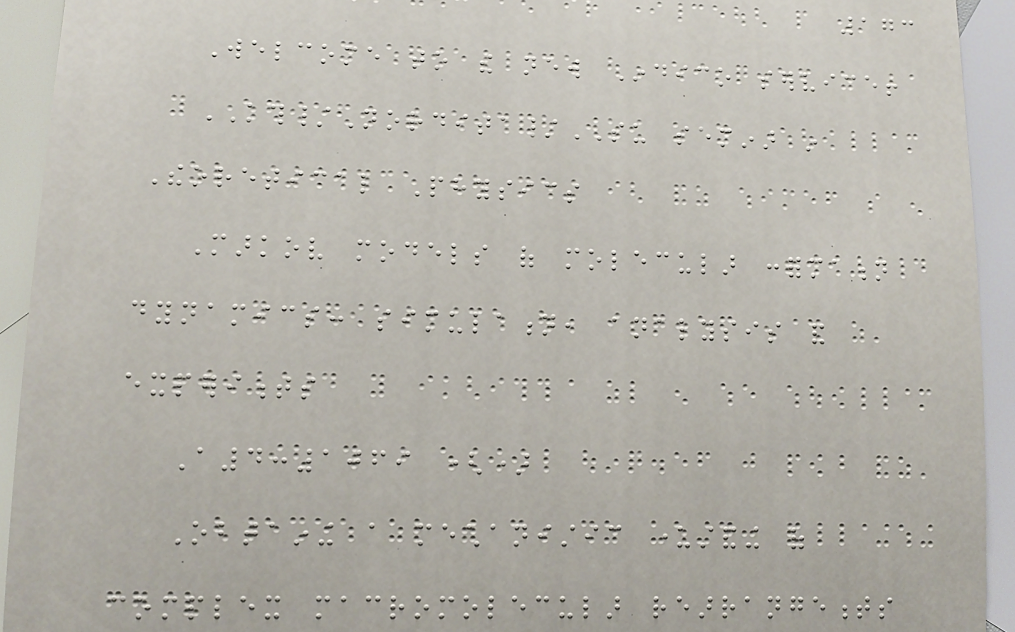173
Welcome to the new Indico service!
KTH/Nordita/SU seminar in
Theoretical Physics
Markov models of molecular conformation
dynamics: simulation, analysis and
experiments
A4:1069 ()
Obtaining a mechanistic understanding of
complex macromolecular rearrangements
